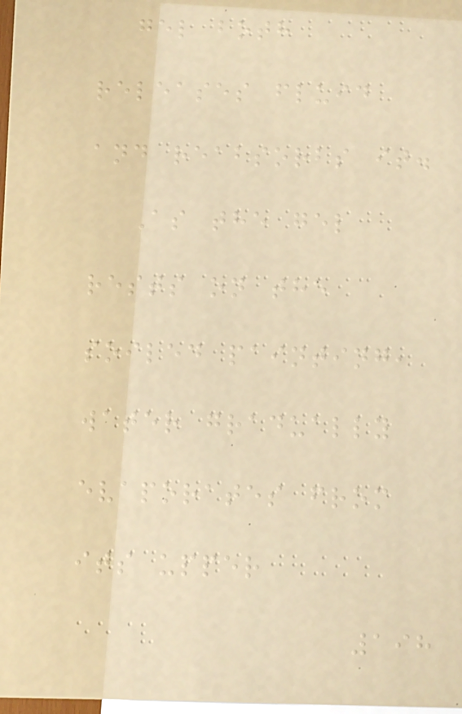gel both
releases fluid
and reabsorbs it.
As the gel
rests on the
soiled painting,
water gradually
evaporates from
its upper
198
